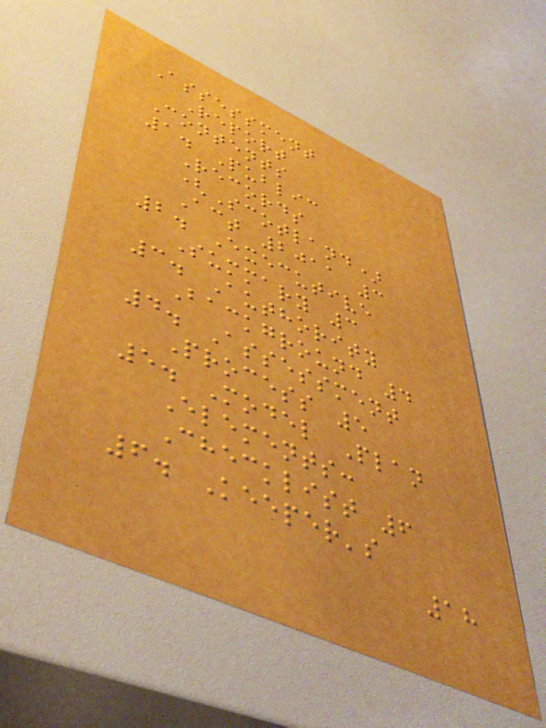Assessment
Report
Contents
1. Public
Records
(Scotland)
Act 2011 3
2. Executive
Summary 3
3. Authority
Background 4
4. Assessment
Process 5
5. Model Plan
Elements:
Checklist 6
6. Keeper's
18
